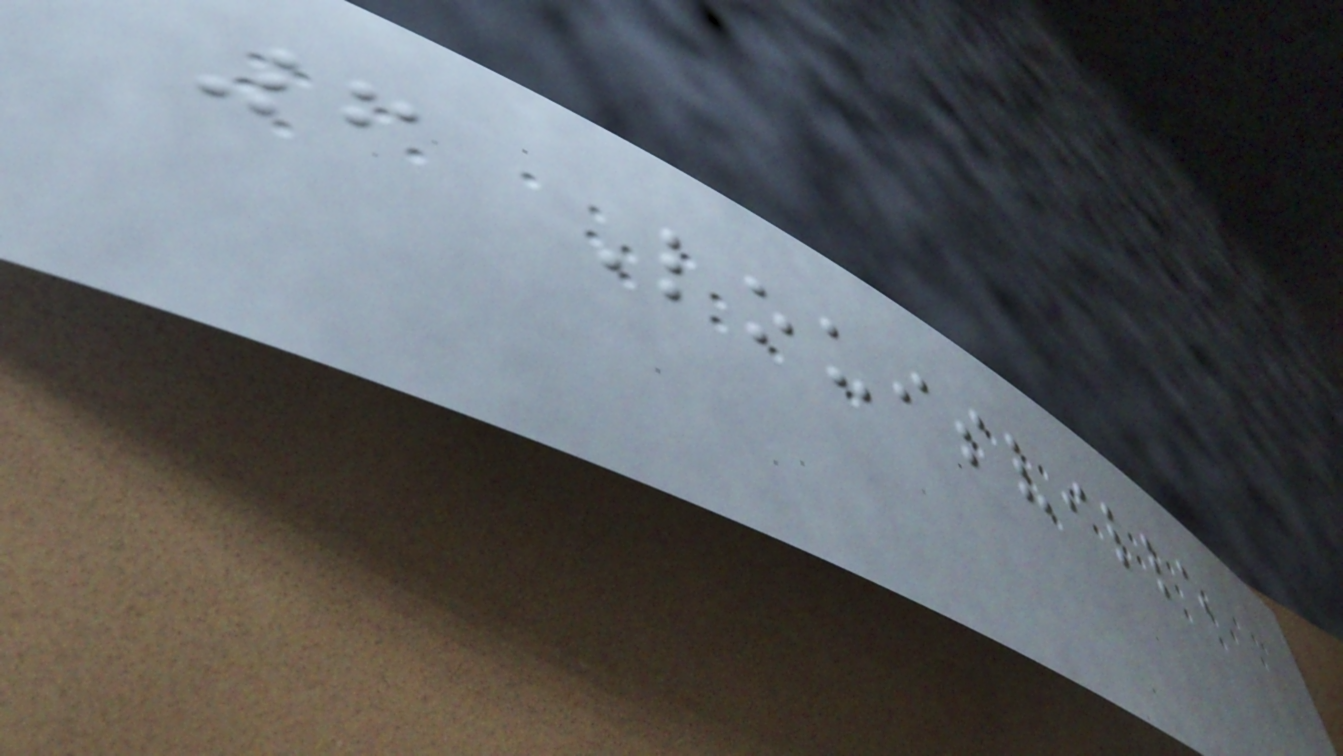6 Louisville
